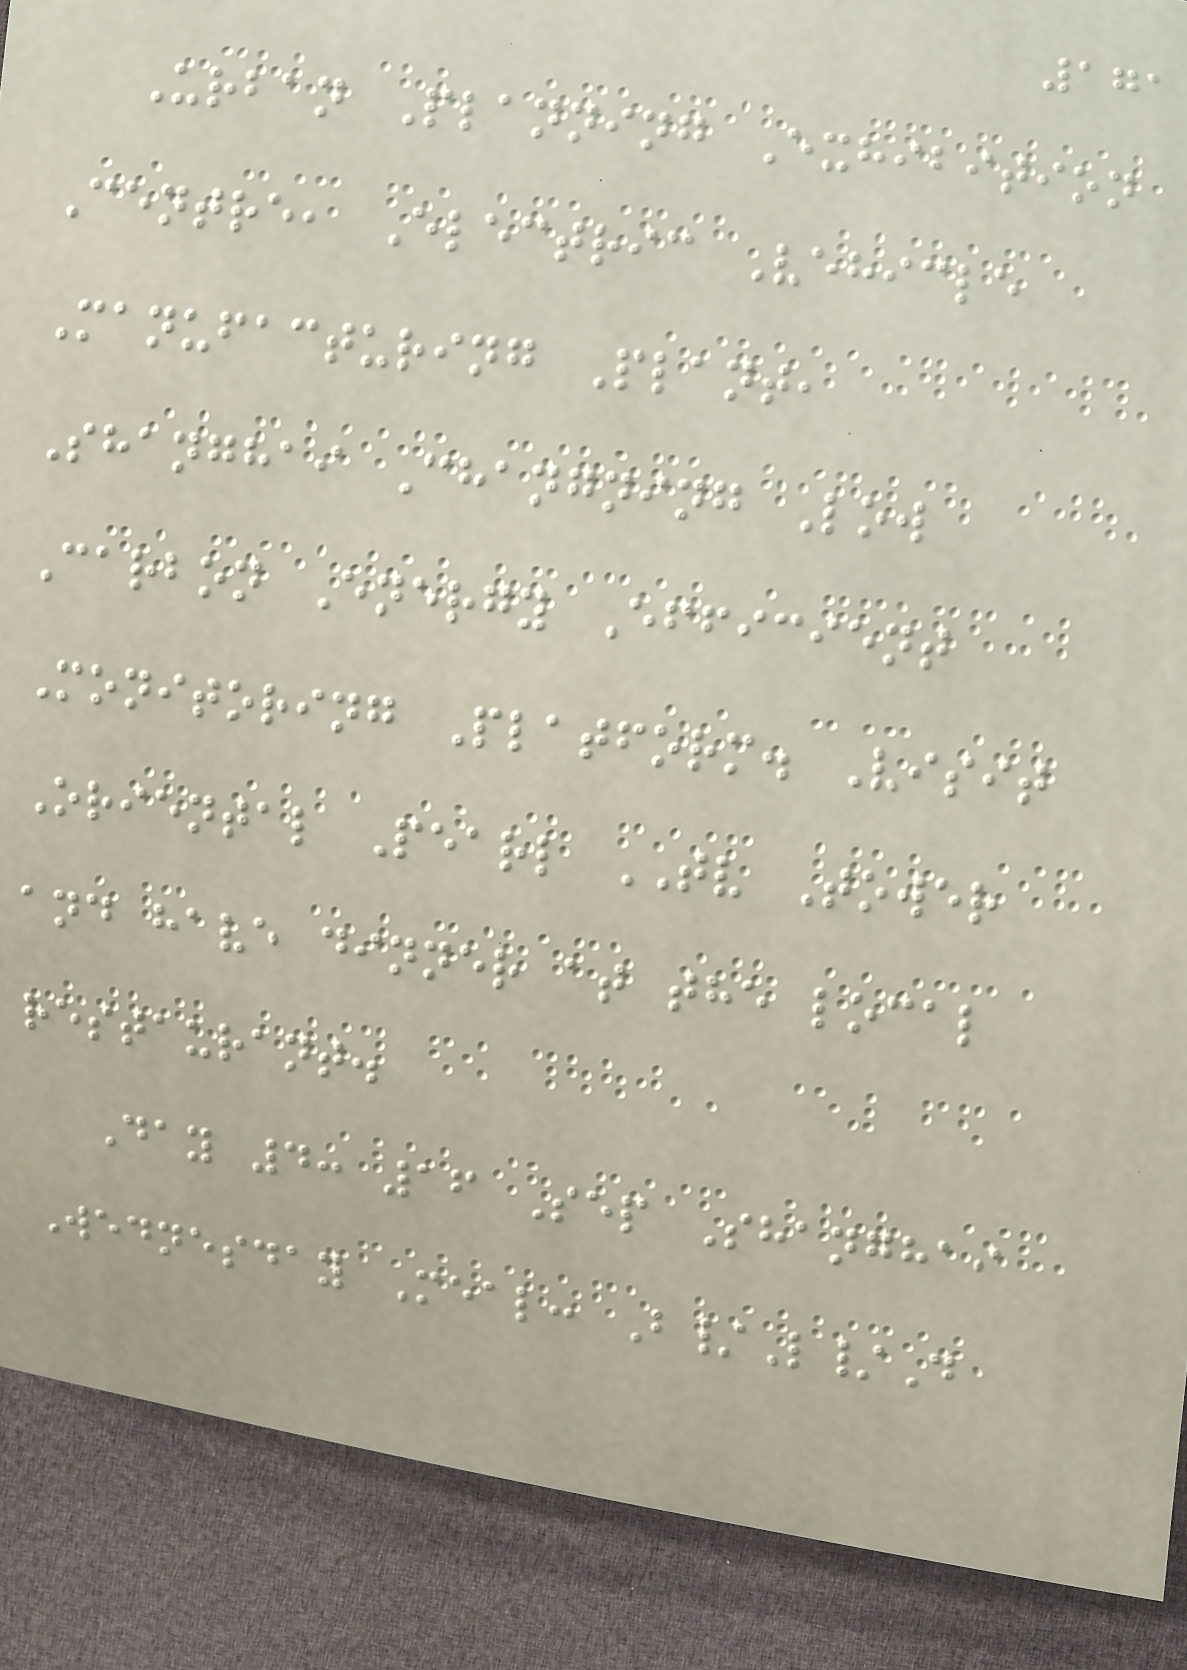171
Urban Planning Exhibition
Centre, Electric Vehicle
Manufacturing Plant,
Shanghai Changning Low
Carbon Energy Efficient
Monitoring Platform. Visit
Oriental Pearl TV Tower
and have dinner at the local
restaurant.
Day 4: 16 Sep Shanghai
Wednesday Meal: B/L/D
